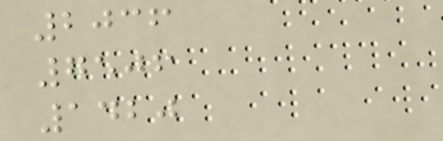2036
7506
1420
